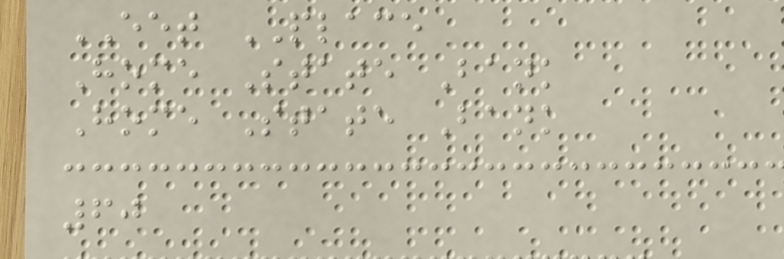EET PLACE
Home State Bank
Home State Bank
60
